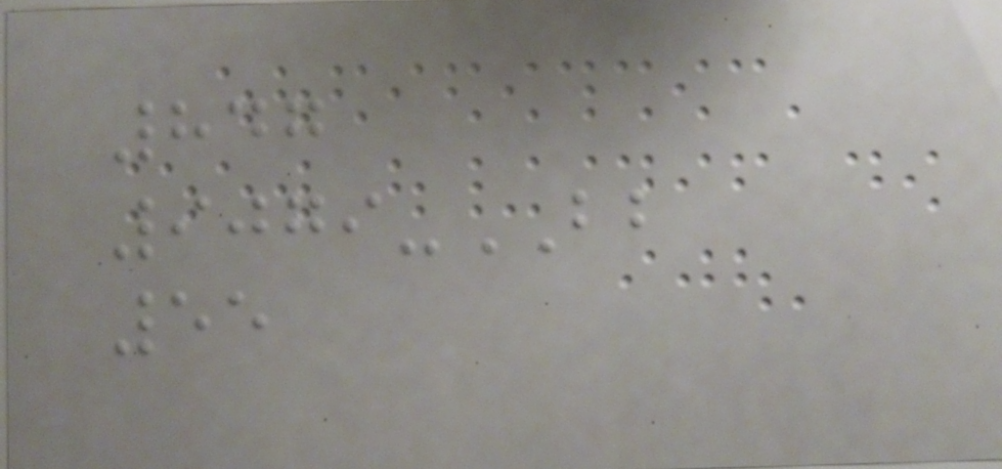847
9079-BB
55
